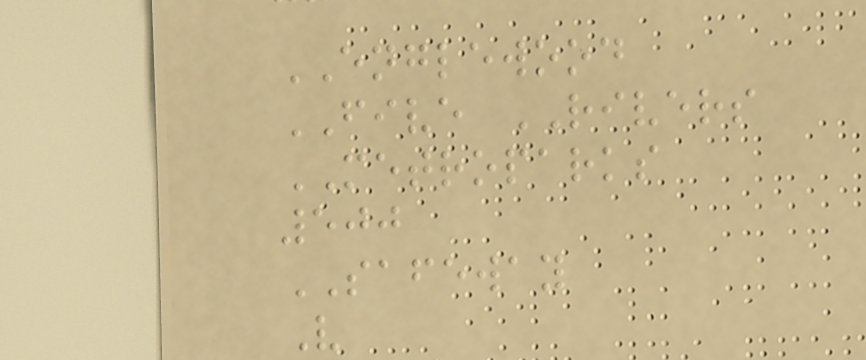ENGLEWOOD
FIVE RIVERS
METROPARKS
500
SAFEWAY
V
